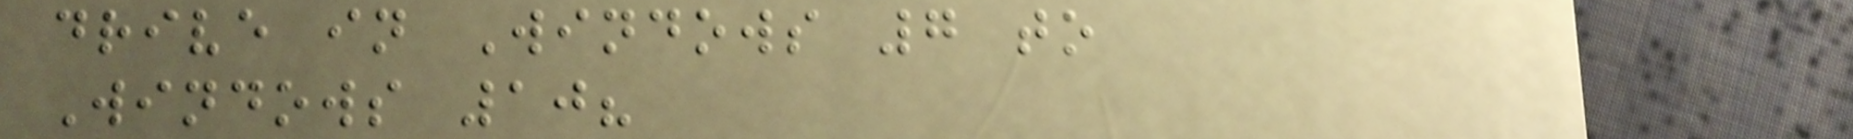drive in Windows 7 to
Windows 10?
